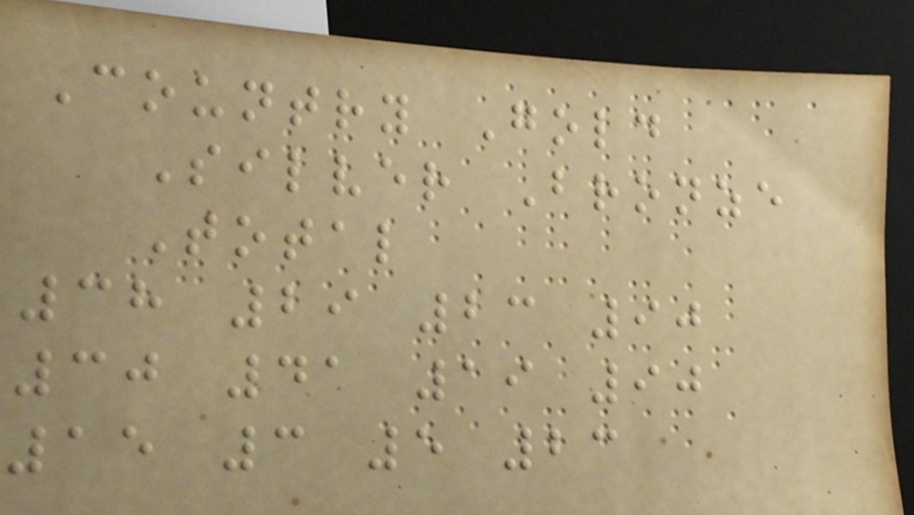Country Gold
Silver Bronze
Total
38 29 23 90
30 41 19 90
15 3 5 23
